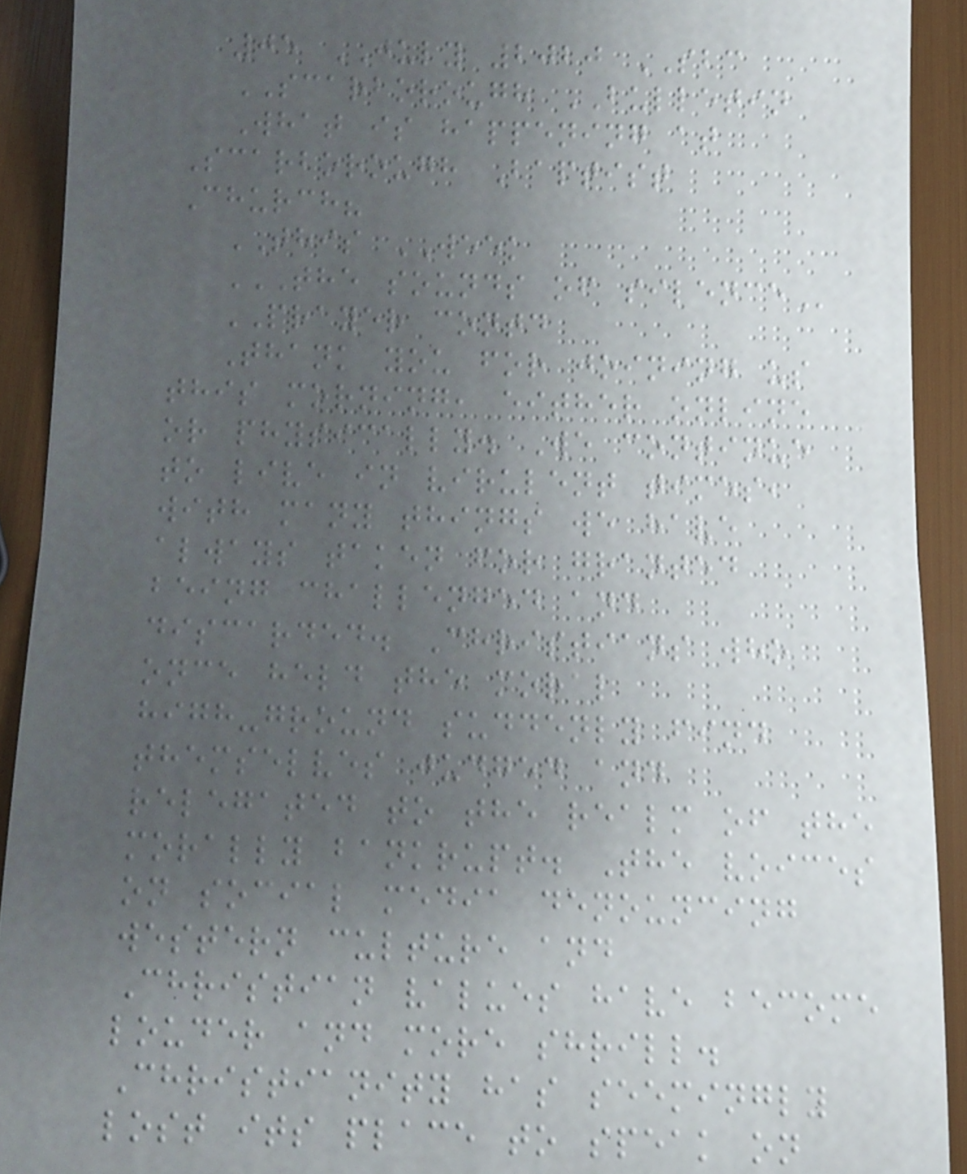05 JULY 2020 SBC
SCARBOROUGH BULLETIN
What is happening at
Scarborough Baptist
Church?
THIS WEEK
THE SOUNDS OF SILENCE
PRAYER contd
Thank you for joining us
this morning, either online
or physically. We continue
to live in virulent times,
with many things we have
always taken for granted
being challenged and
discarded. Christians who
once held the moral
high-ground suddenly find
themselves judged and
relegated to the realm of the
morally bankrupt. The voices
on social media denouncing
western culture and
Christian values have become
louder and more shrill.
Christianity has seemingly
lost its place to speak on
